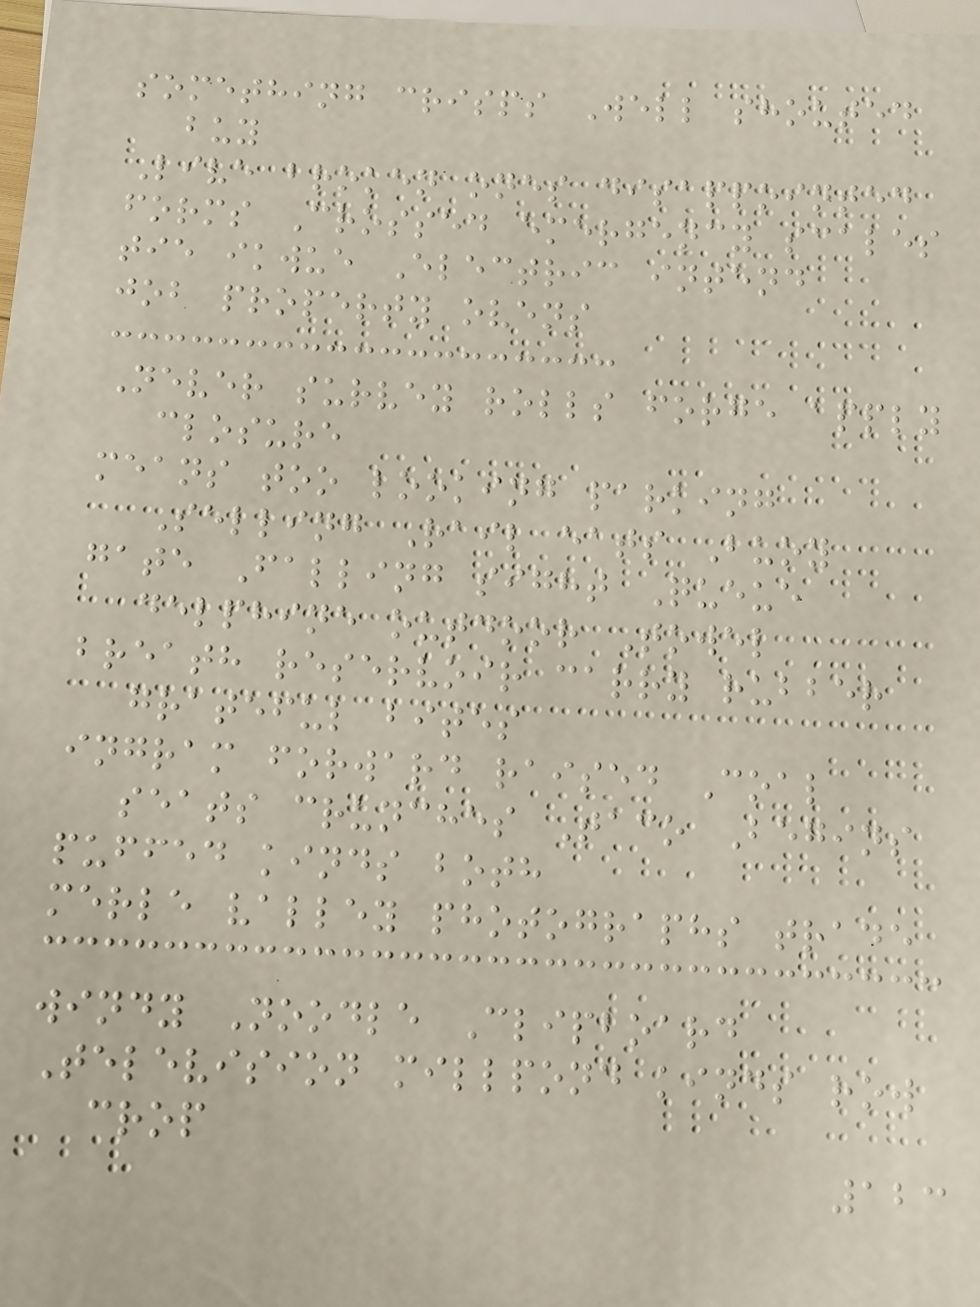something crisps Well shouted
buy
Live broken ones disappointed
forms Crossed emergency scales
tie ikwue Electric intend
job property ovens
Never survey rolls forge apply
closure
means too looking parking
Selling Rail eats Buoy
gate Falling sight Queue
delphine outdoor Towel
breath reservoir carry rubber
grateful bites
ingram forward raised Coal
seats crunches Taco Begins
puffed kinds both
merle valley photographs trade
windy Noodle Clipboard
Television millpond kinds row
crop
123
